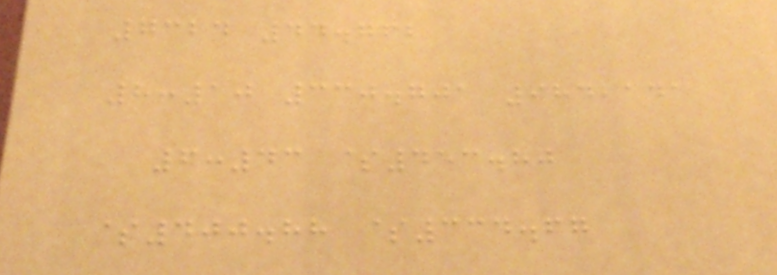7324 44.762
8:10 330.701 984,141
6:43 $453.80
$400.88 $334.67
